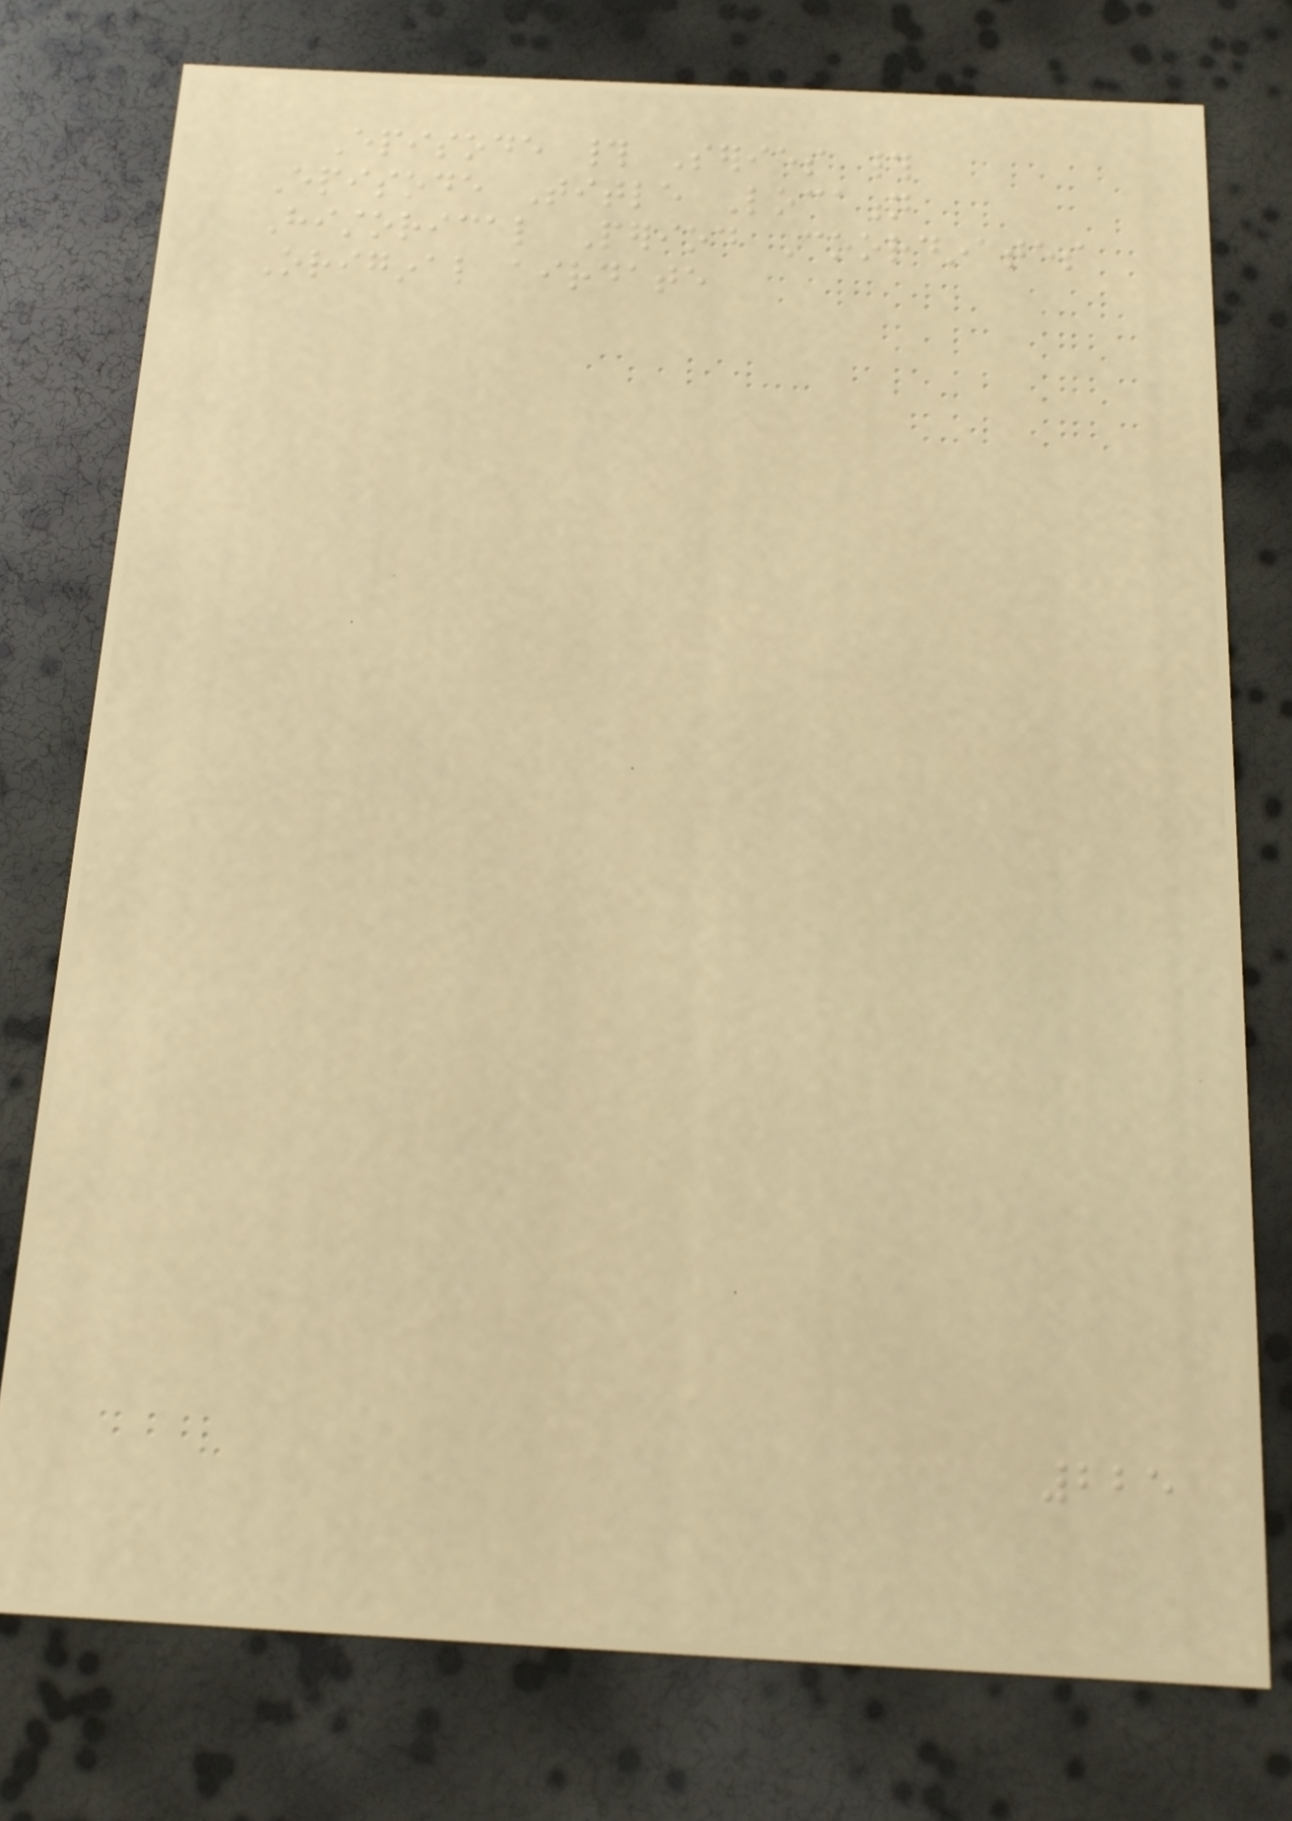Episode # Series #
Episode Title Location
Historical Period Coordinates
Original airdate
225
